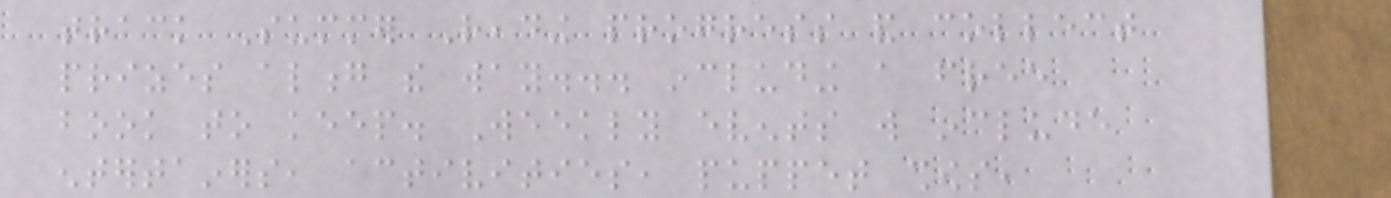track Summer Reading progress and collect
prizes along the way... including a free
book to keep. Weekly events will include
entertainers, activities, puppet shows,
